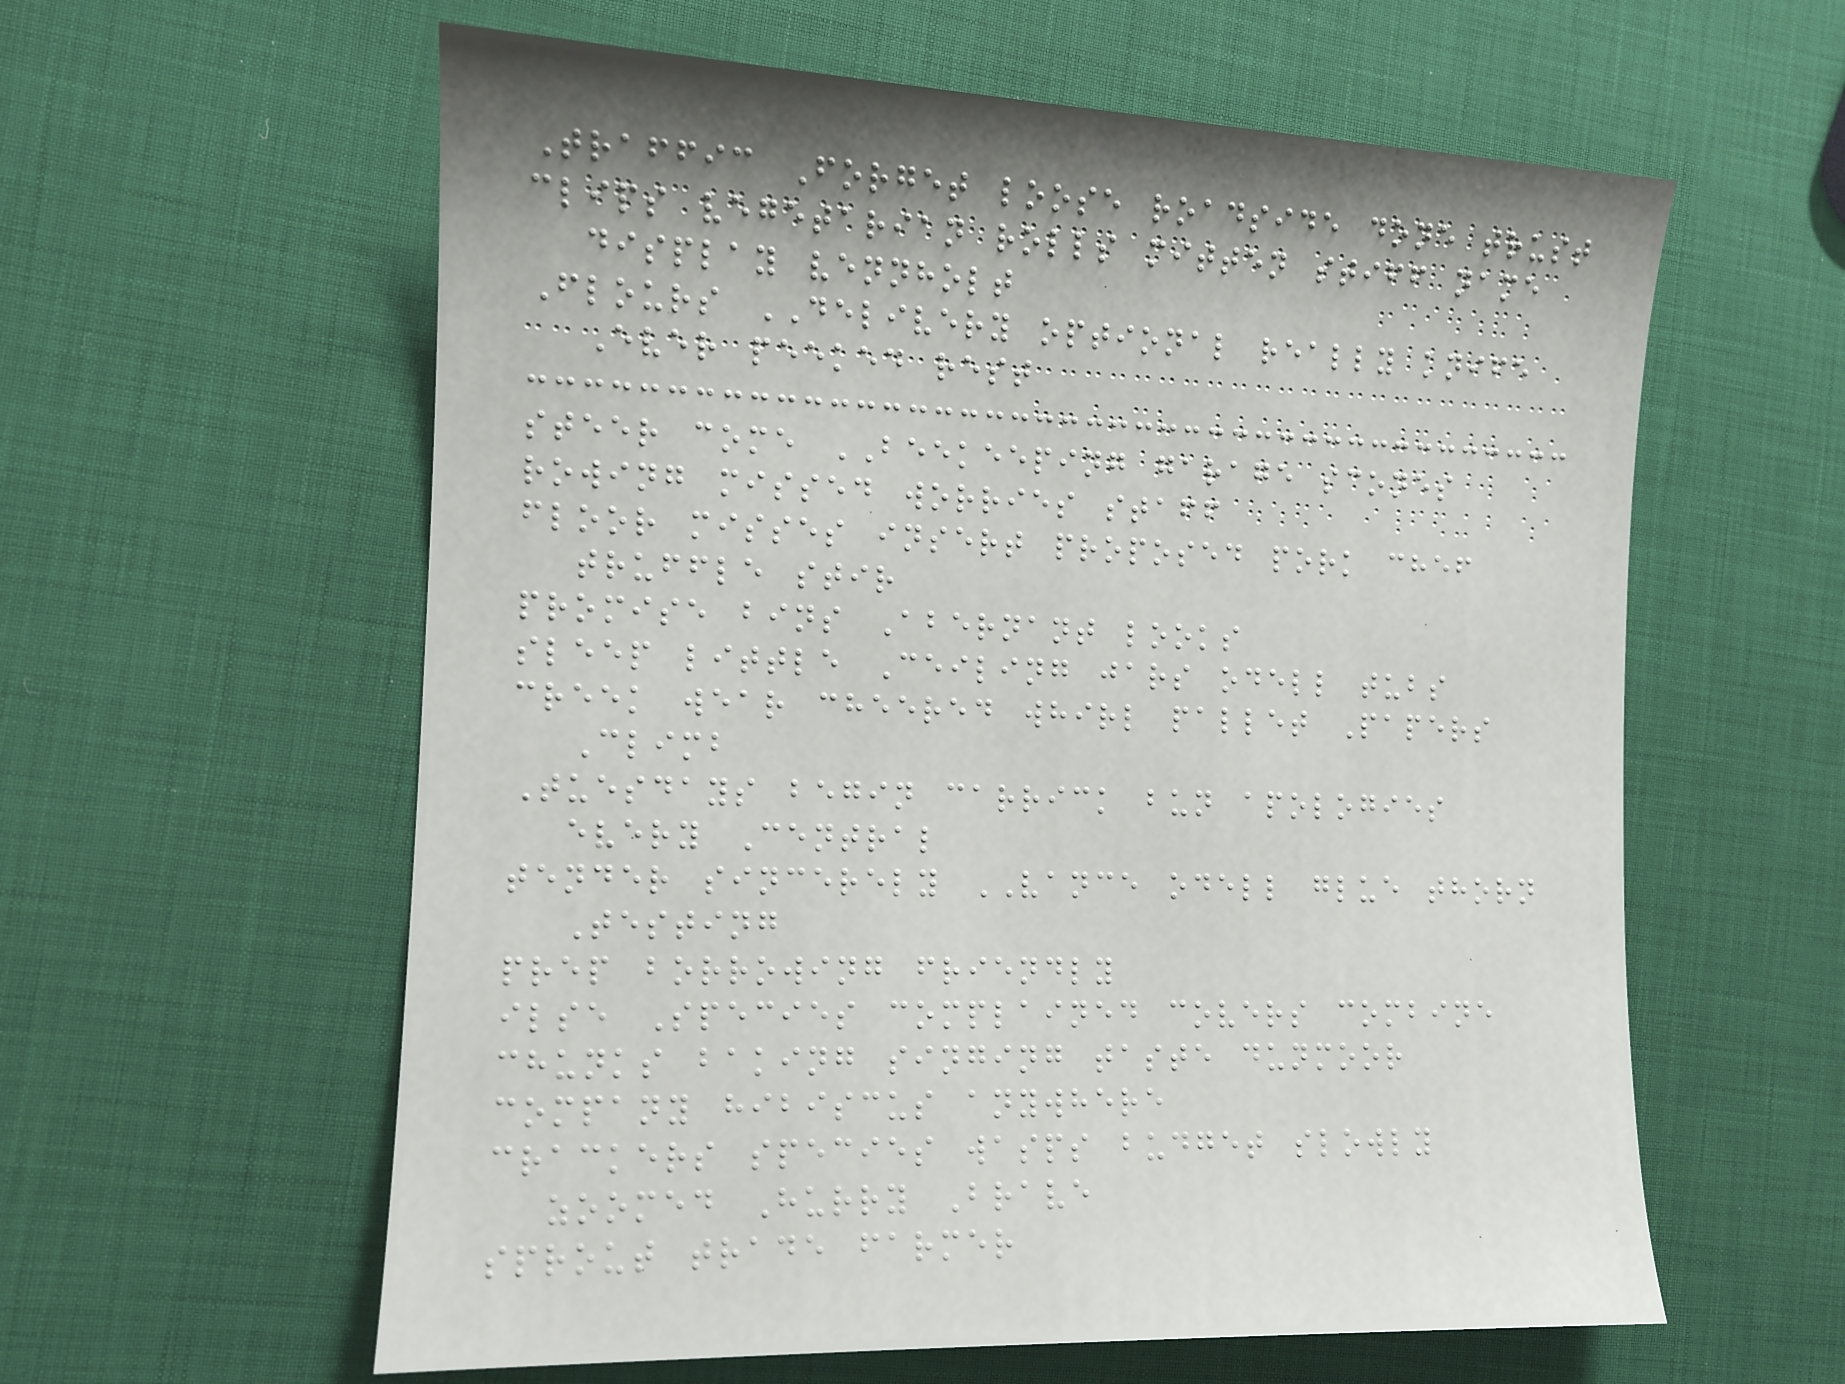Traffic Forget loose roadside done trust
clips vegetarian rolls mitten stiff name
display vennholt
Flours DELIVERY optional really knife
Ever peeked rest
steer come BEEKEEPING garage scones
rowing missed worries staff
floor misses insert proposed pork chef
truffle stir
promise bins Abernant looks
sleep little Ceiling jars odell tubs
creek wear cheered whirl pallet Papers
Climb
Tuesdays begin carrick bun apologies
every Central
tender sincerely VANCE odell glue thorn
Testing
prep borrowing friendly
ilse Species complained covers combine
chunks baking singing taste dunmoor
company hibiscus anywhere
crackers species wasps budget slowly
zoomed Hurry Brave
sprout trade farmer
